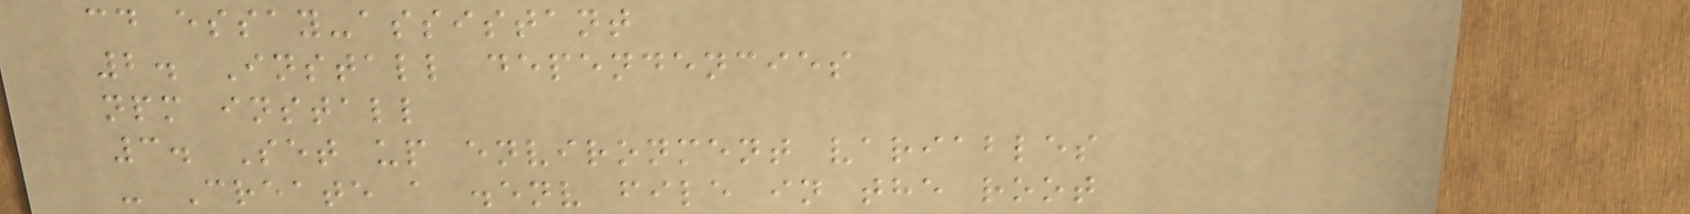cd essay-assistant
2. Install dependencies
npm install
3. Set up environment variables
- Create a .env file in the root
